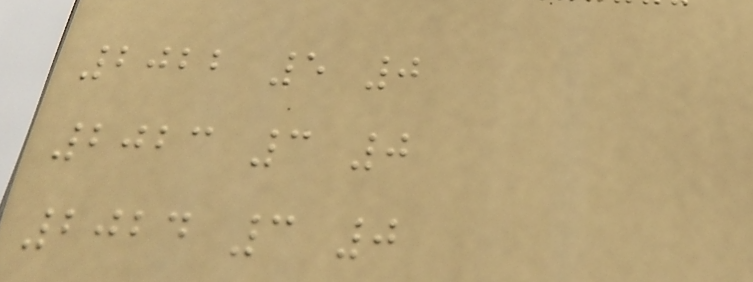2022 5 0
2023 3 0
2024 3 0
